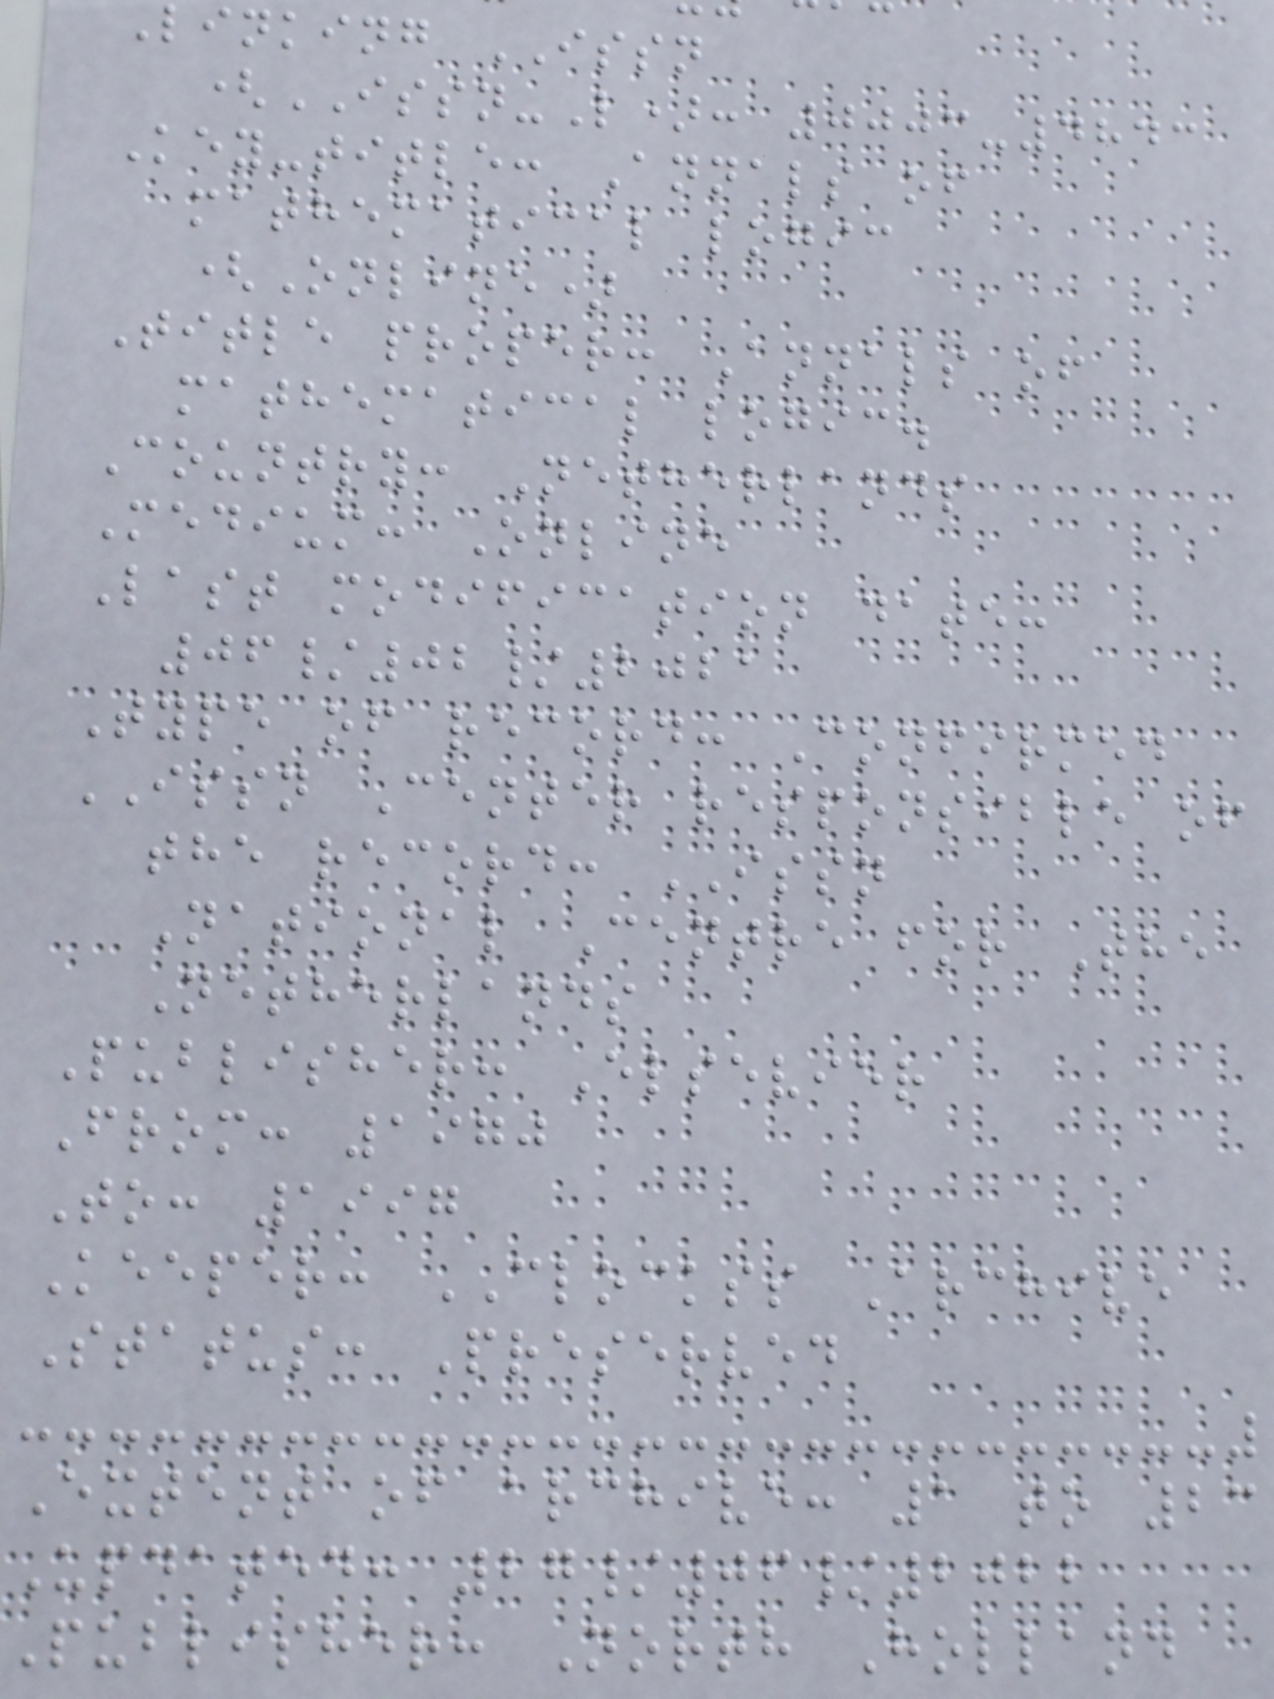linking ISSN
(ISSN-L): 0003-4843
Key-title: Annals of
mathematical logic
(Online)
Title proper: Annals of
mathematical logic.
Country: Netherlands
Medium: Online
Last modification date:
06/02/2021
Type of record: Confirmed
ISSN Center responsible of
the record: ISSN
National Centre for The
Netherlands
Publisher: Elsevier
From: 1970
To: 1997
Keeper: CLOCKSS Archive
Status: Preserved
Extent of archive: 1 to 23
Updated: 27/06/2022
Publisher: North Holland
